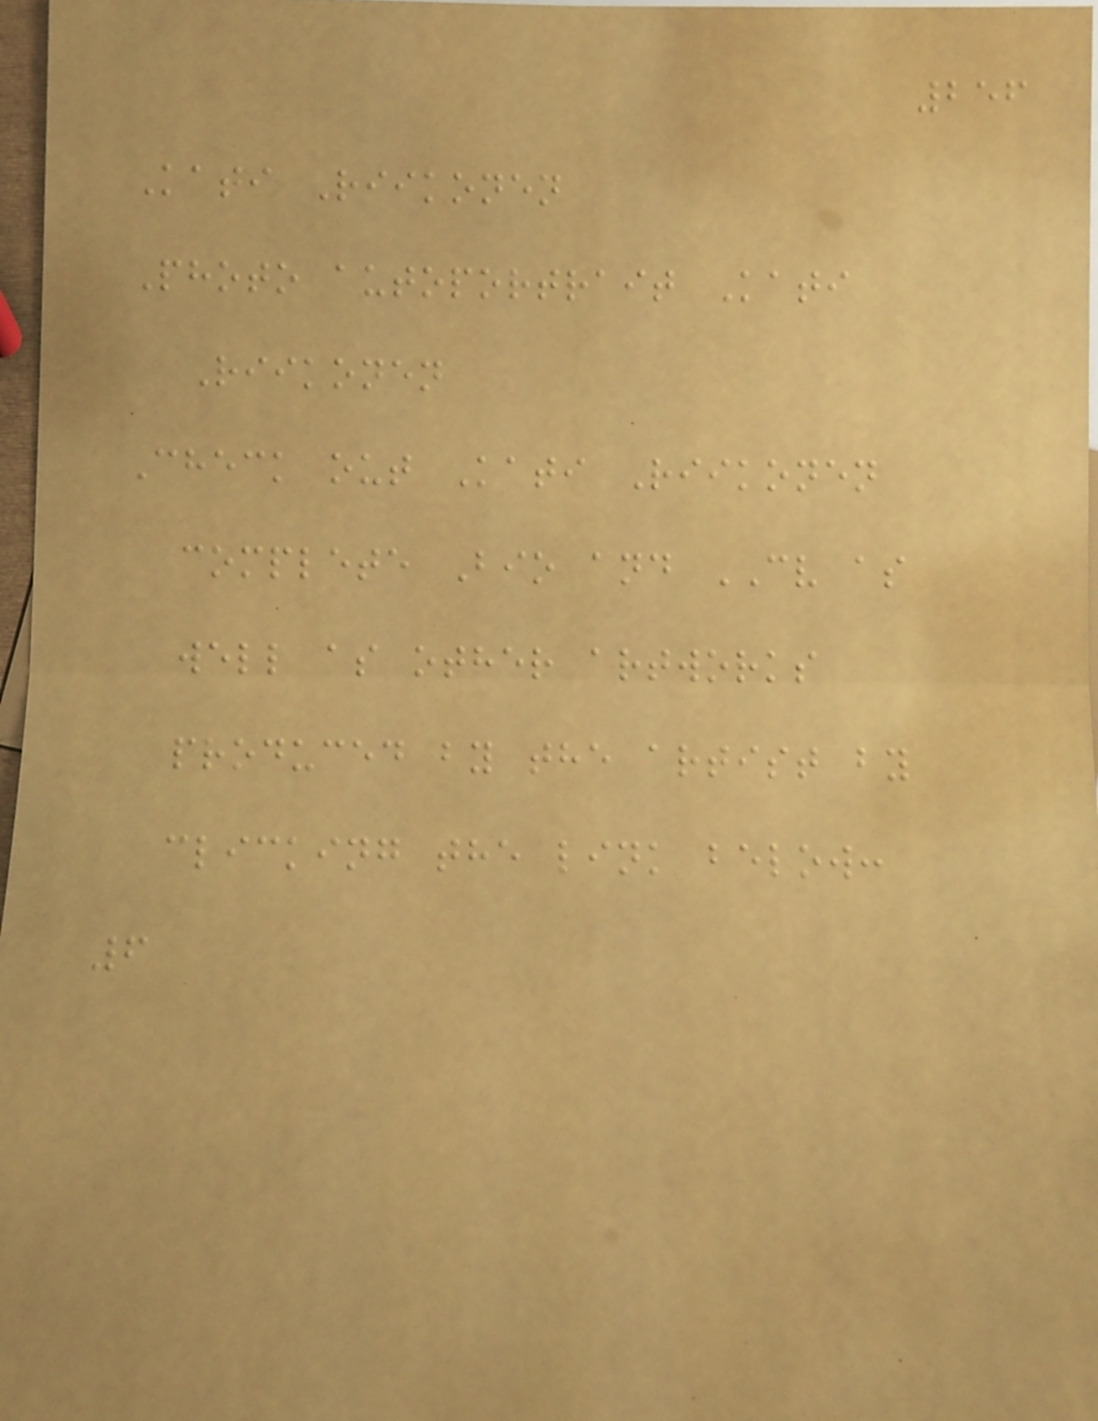256
Kati Riikonen
Photo autoportrait Kati
Riikonen
Check out Kati Riikonen
complete Bio and CV as
well as other artworks
produced by the artist by
clicking the link below:
6
